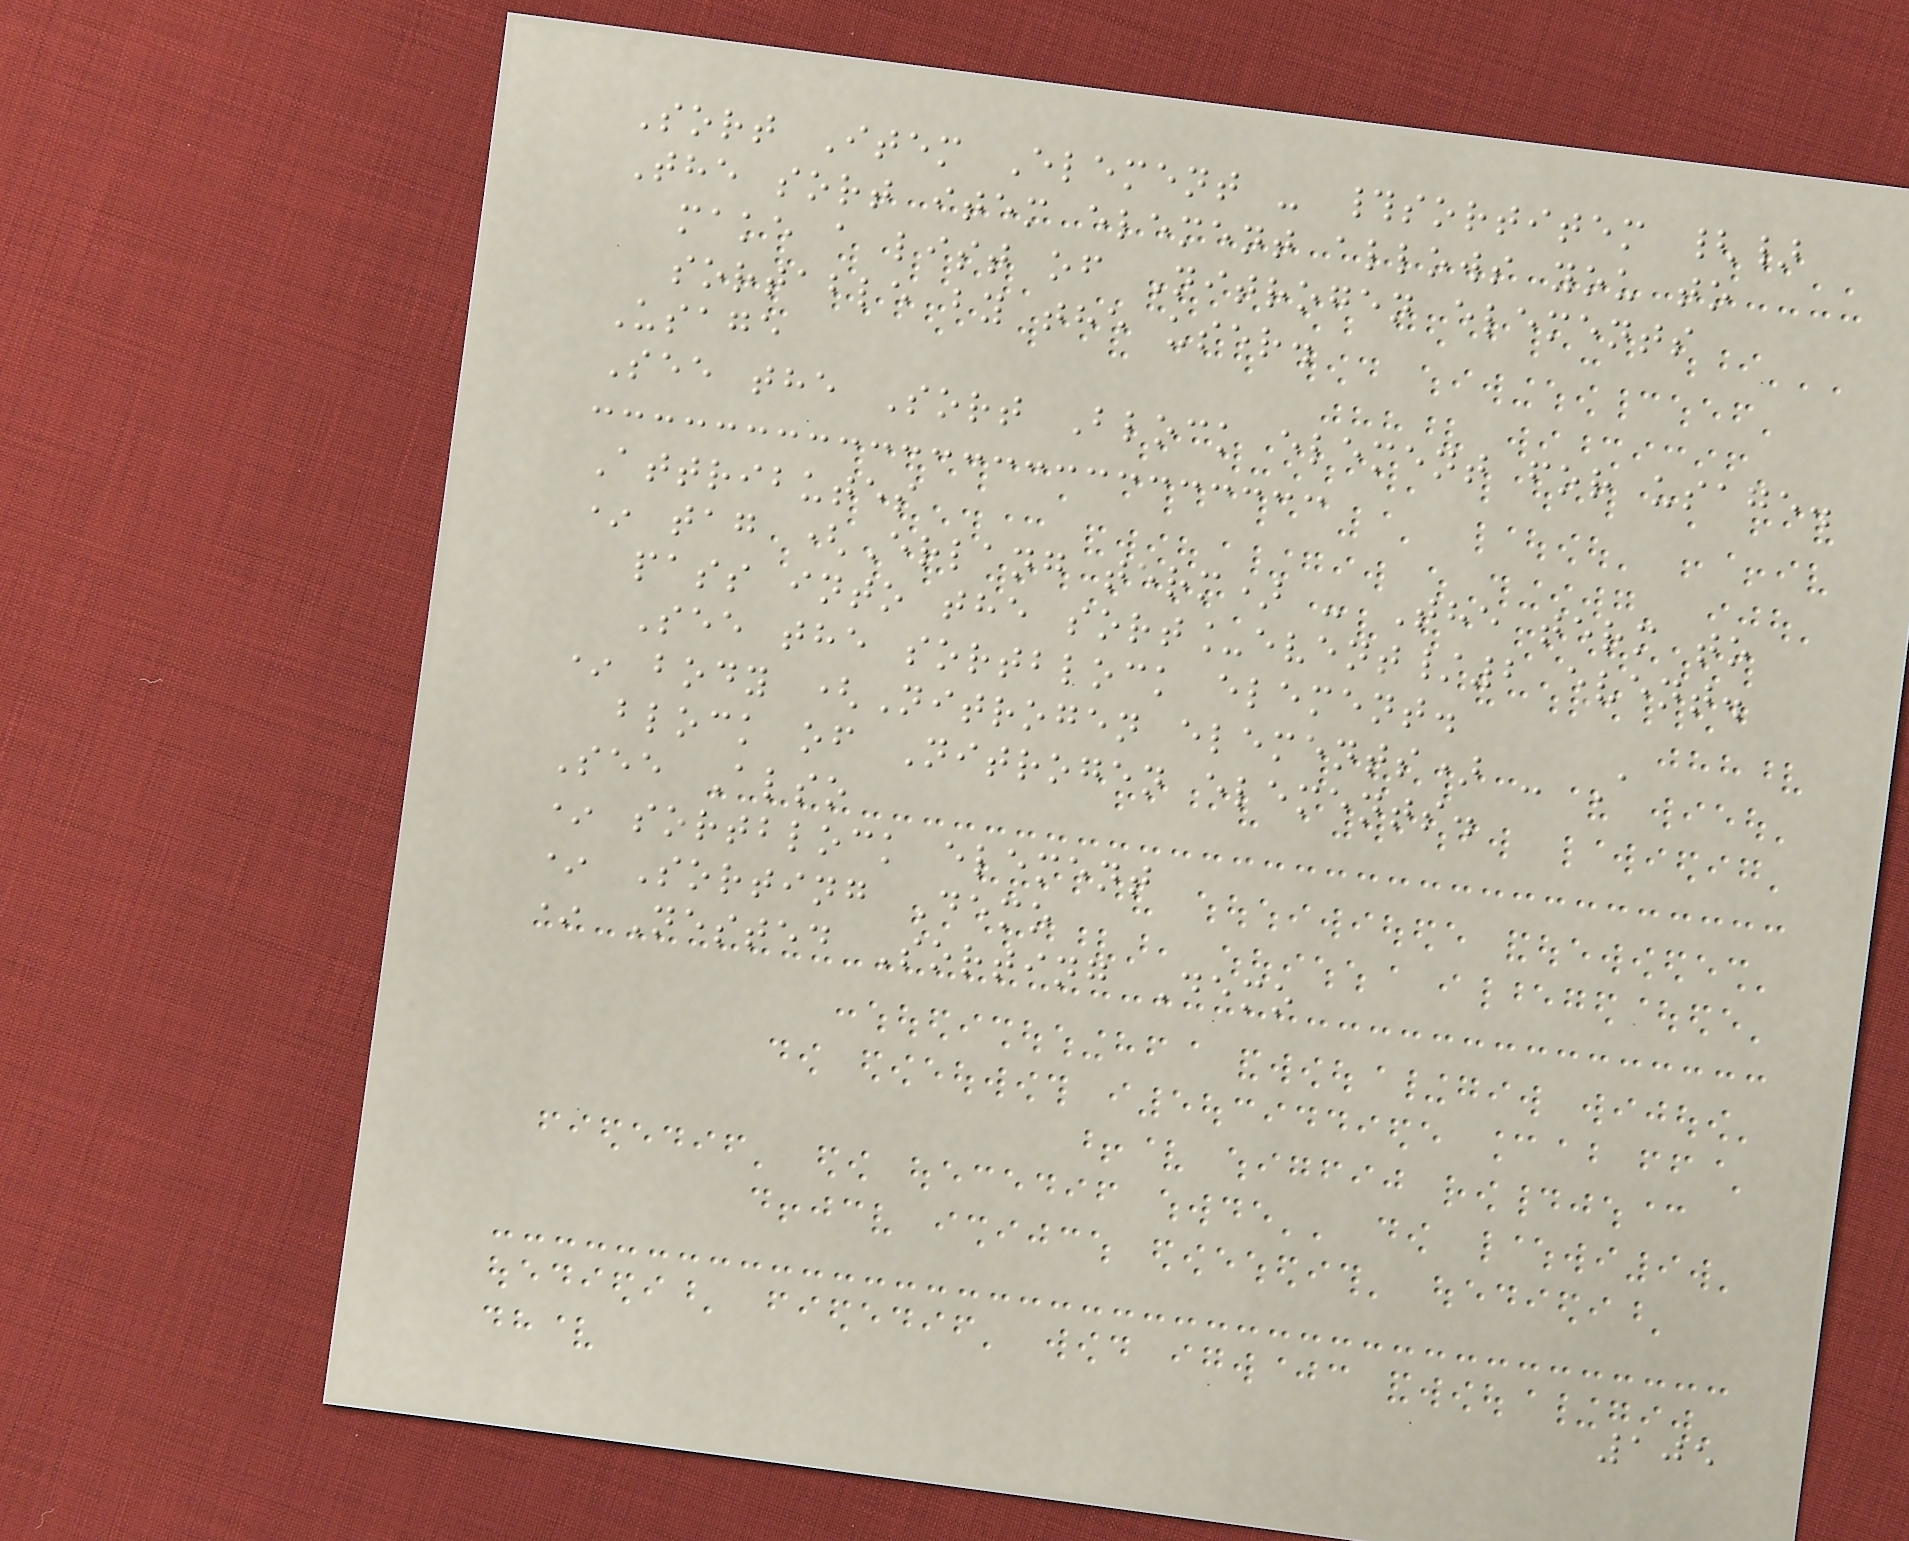Sort Item Element - #sortitem {}
The sort item element allows you to
make a list of Nitrogen elements
sortable by the user.
Usage
See the Sort Block element for usage.
Attributes
* tag (Erlang term) - The term to
pass into the sort_event/2 event.
See the sortblock element.
* body (Nitrogen elements) - A
block of Nitrogen elements.
See Also
* sortblock element
* Sorting Demo
* Nested Sorting Demo
105
